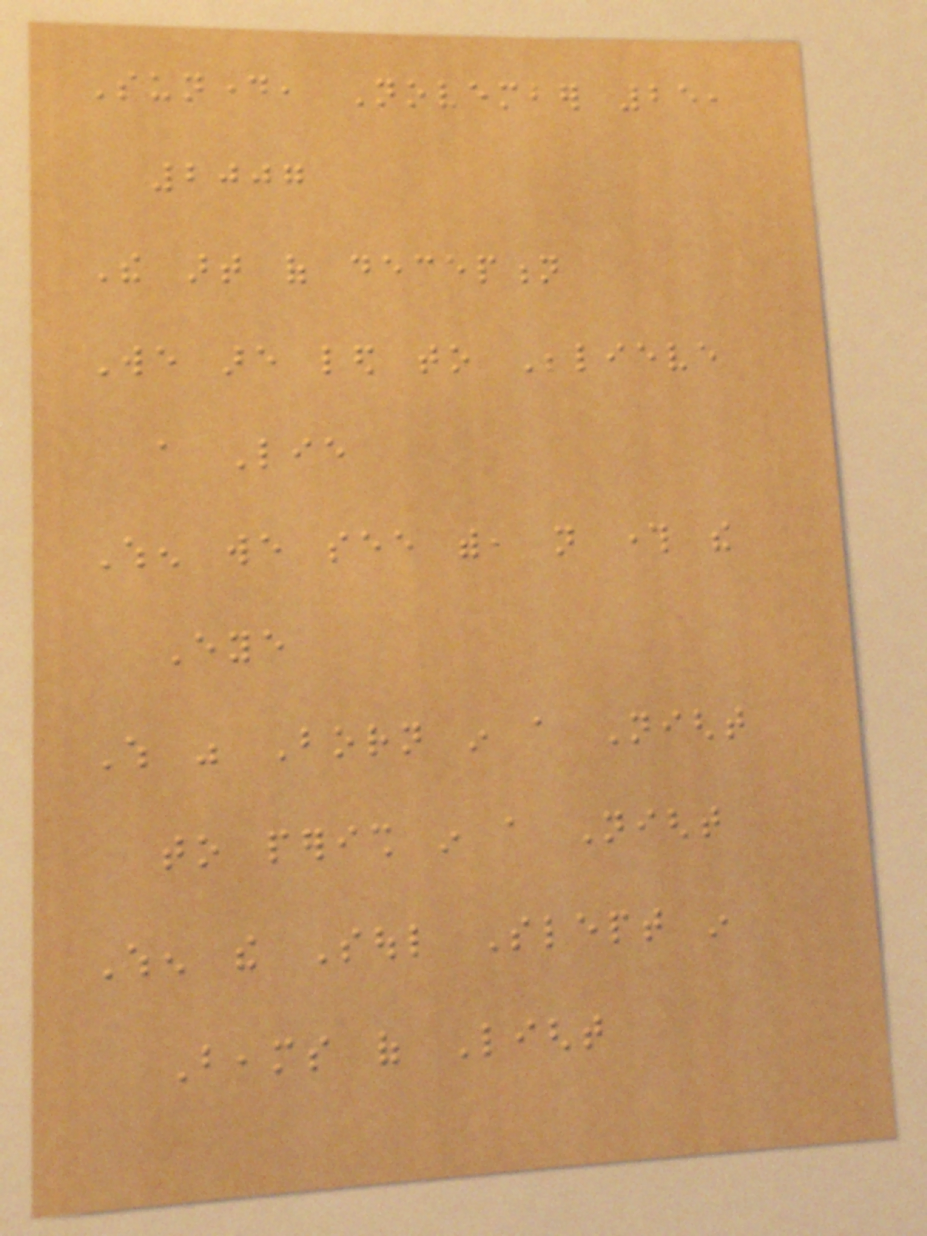Sunday, November 25,
2007
The art of deception
We are led to Believe
a Lie
When we see with, not through the
Eye
Which was Born in a Night
to perish in a Night
When the Soul Slept in
Beams of Light
